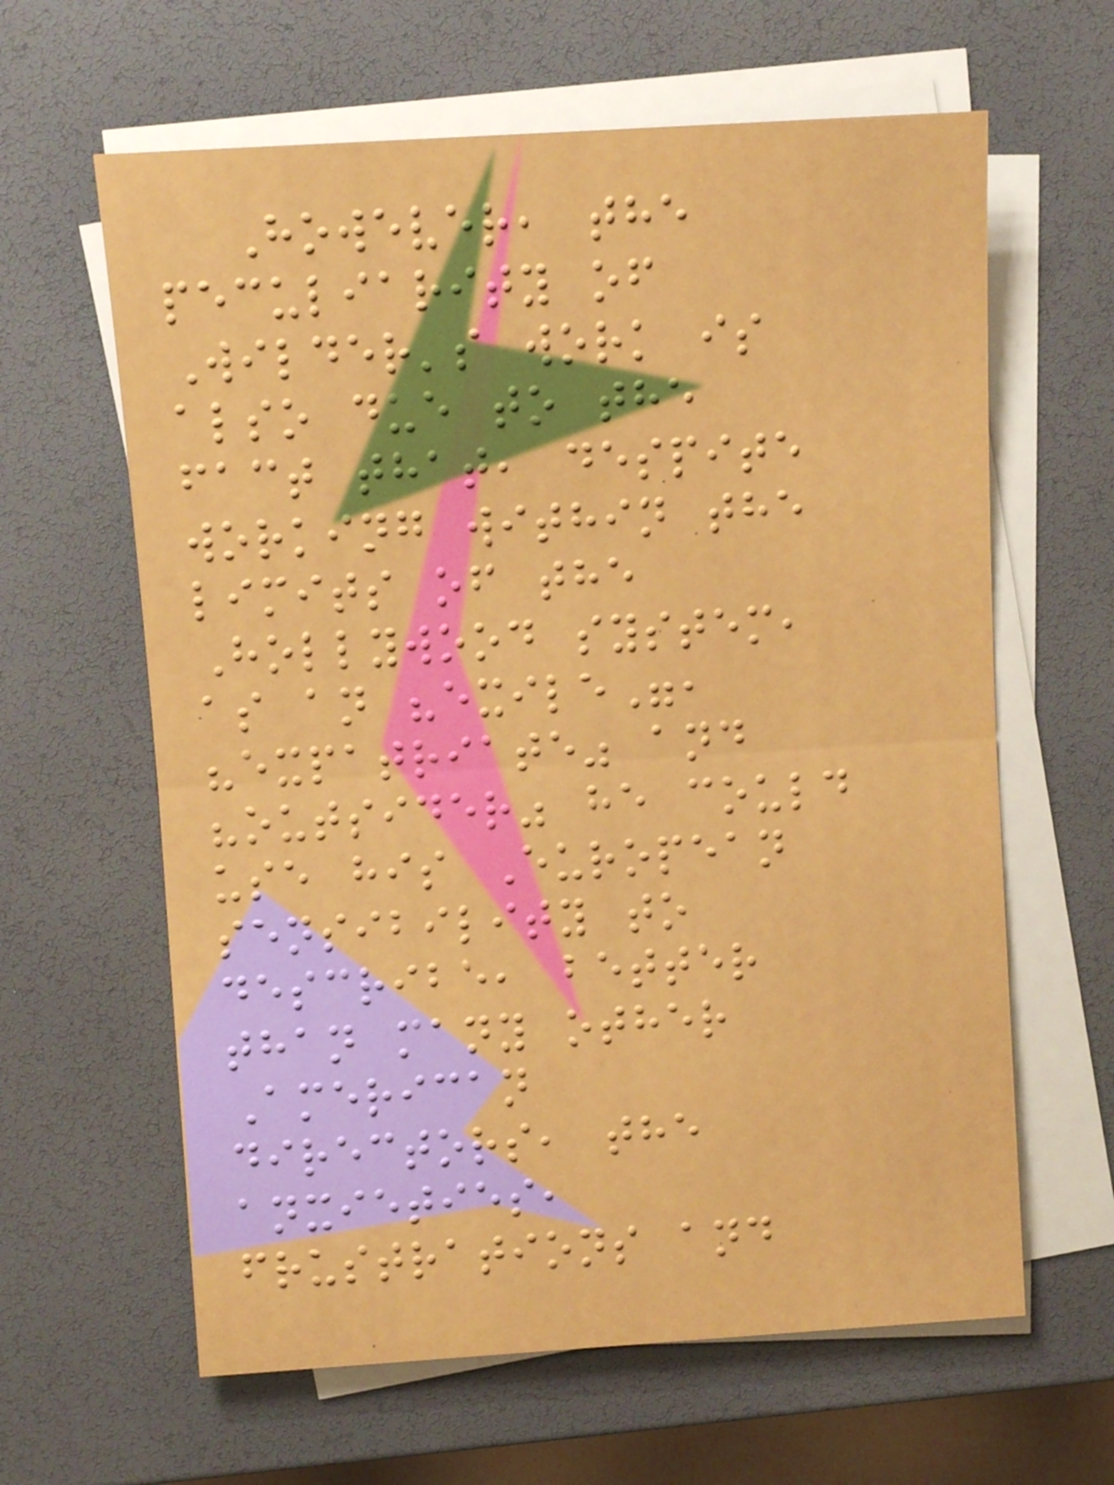However, the
peculiarity of
Wilder's work is
also due to the
fact that, despite
working within the
limits of the
Hollywood system,
as an "exile",
"expatriate" and
"outsider" he could
use his European
sensibility to
describe, better
than many other
American
directors, the
anxieties,
frustrations and
